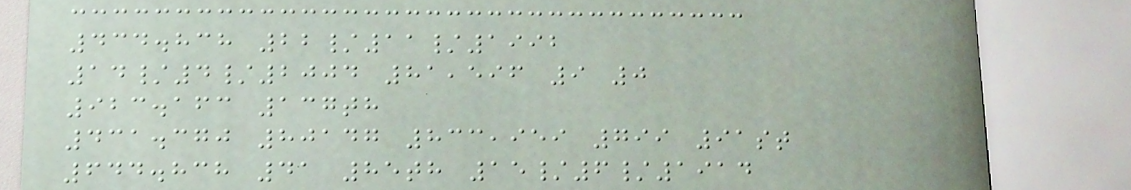434.838 22/11/1992
14/4/2004 81,596 9 0
923.163 137th
431.370 80147 833,959 799 91st
644.838 41 85th 15/6/1914
